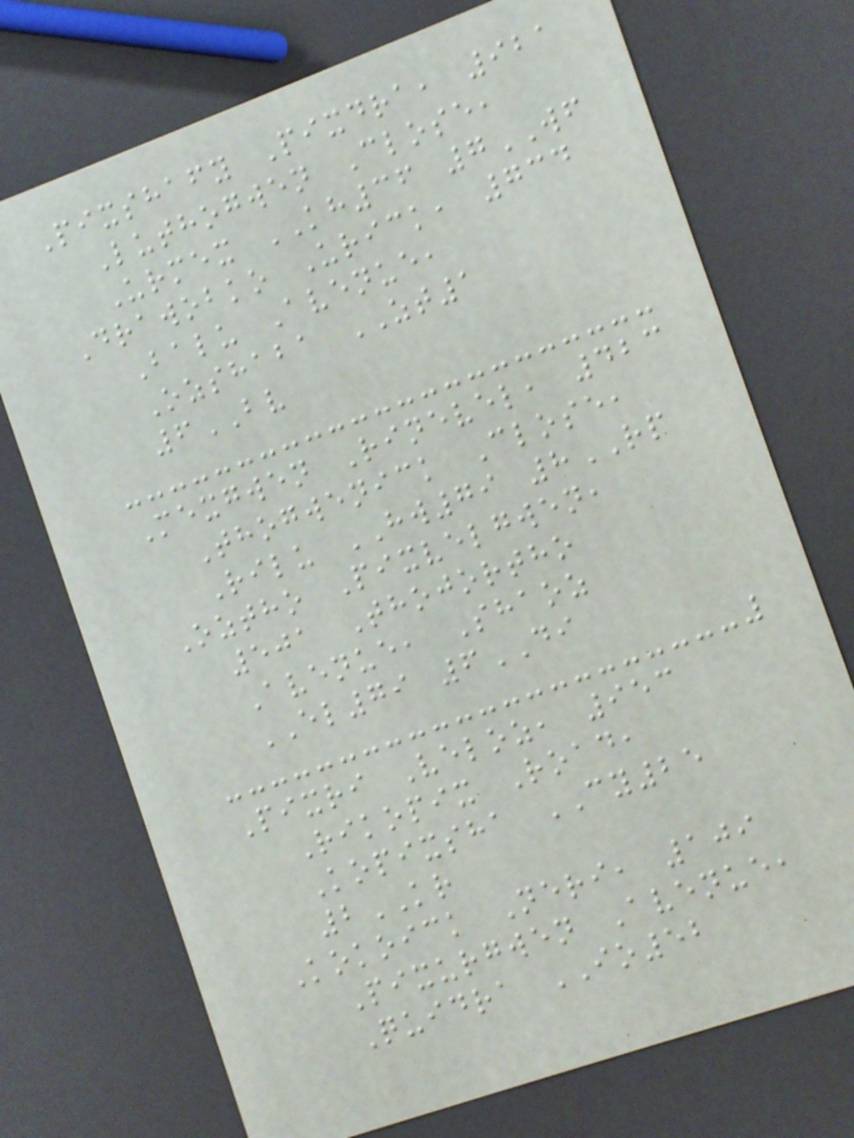Pixshafy Pixdra, 921
Luthogwen Close,
Urmex KH36 7WF
Drawobko Urick, 734
Balu Avenue,
Ozshaba ZT1
6BV
Mexgwen Rinevel, 423
Thogwenick Close,
Rilu HW79 8RP
Oztho Pixvelgwen,
501 Thojortho
Avenue, Shaoz
EL79 6DI
Pixri Veloz, 953
Rikopix Road,
Kopixsha CY25
2KR
Kokoick Neri, 109
Pixurgwen Avenue,
Quidra IO52
